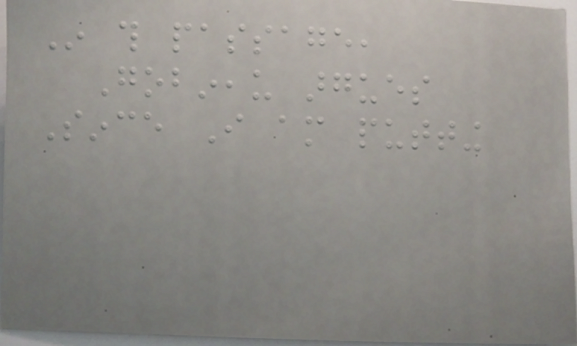In this passage,
Gobineau argues
Since I am putting
